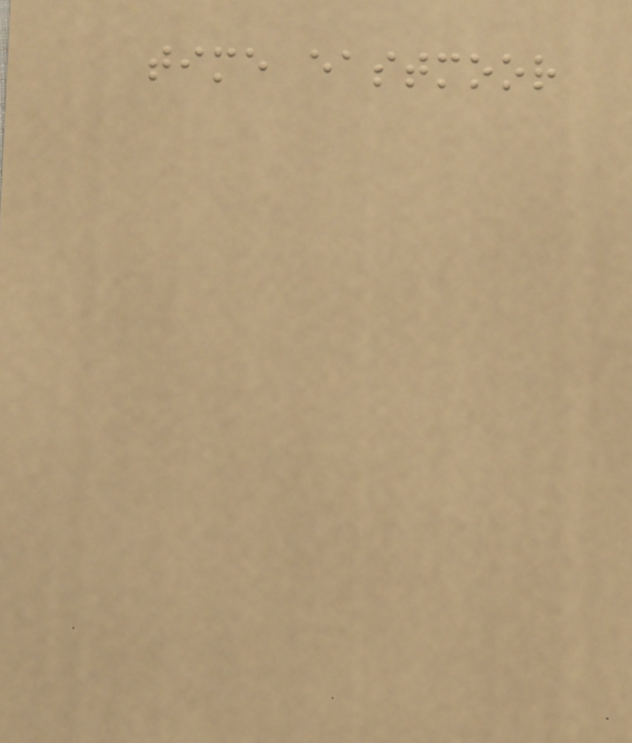time eastmoor
